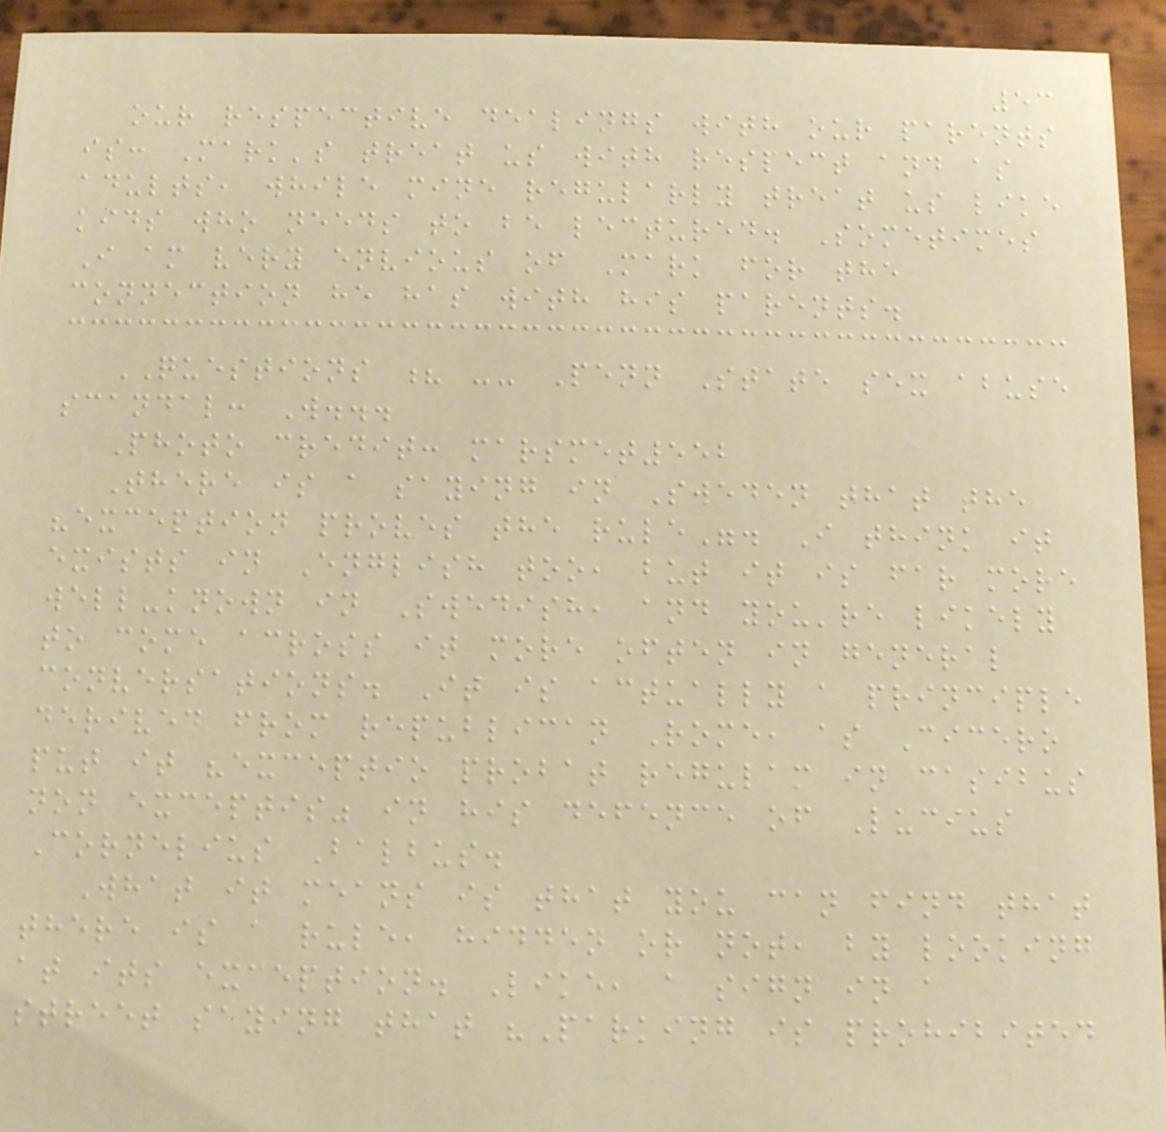53
our respective dealings with our parents
is: Mark's treat us with respect and as
adults, while mine regularly treat us like
kids who needs to be lectured. Sometimes
I am very envious of Mark for the
connection he has with his parents.
QUESTIONS ? -- Penn State sex abuse
scandal: W...
Photo credit: marsmet552
There is a saying in Sweden that the
"exception proves the rule". I think it
exists in English too, but it is far more
well-known in Swedish, and you're likely
to come across it more often in general
conversations. It is actually a principle
derived from republican Rome, as Cicero
put it "exceptio probat regulam in casibus
non exceptis" in his defence of Lucius
Cornelius Balbus.
What it means is that you can find that
there is a rule, hidden or not, by looking
at its exception. Like, a sign in a
street saying that "Parking is prohibited
